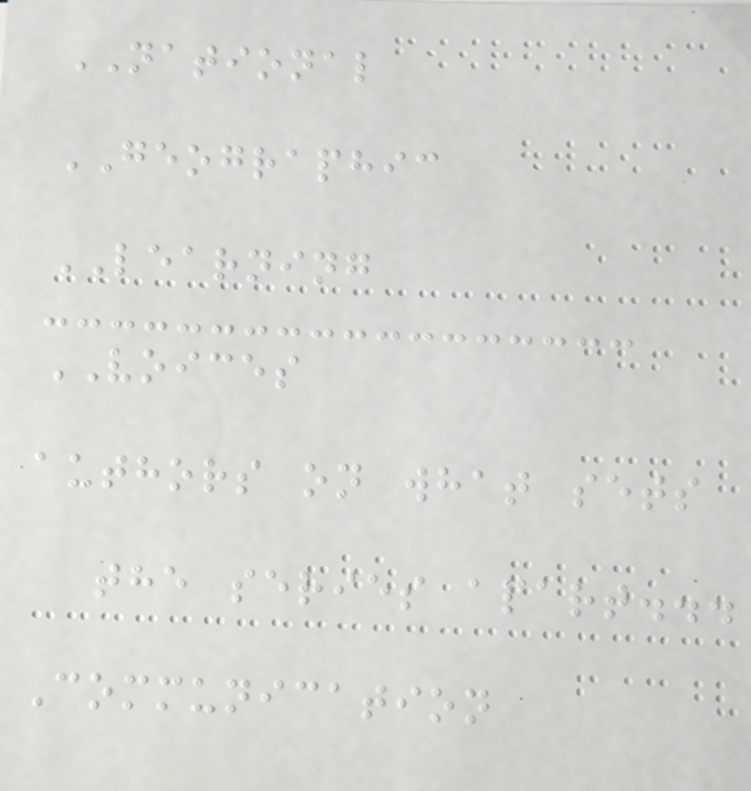NATIONAL
GEOGRAPHIC
LEARNING
VOICES
authors on what sets
the series apart...
Communication
